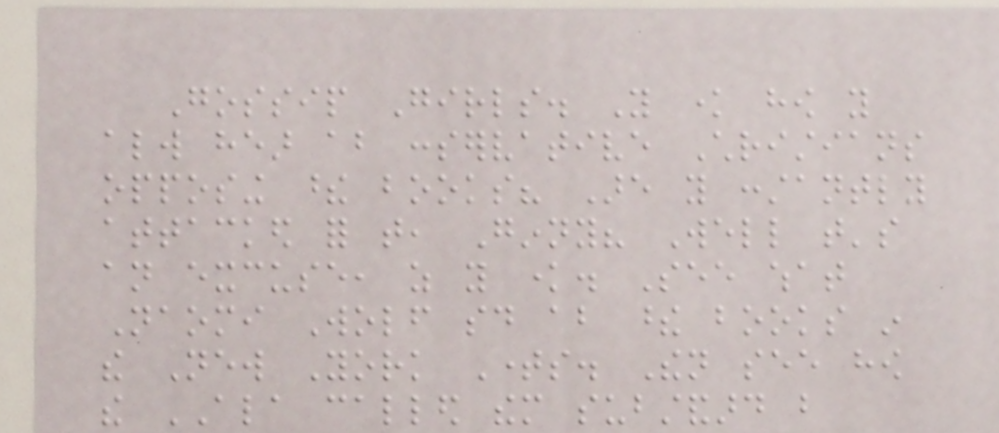Gossip Girls. You know how you
always hear about conservative Christians
opposing these books? Are you constantly
attacked for that, Ginny? Well that's
an excuse, as you know. See what
Naomi Wolf said about these books in
the New York Times. Then see how
the ALA called them substandard but
